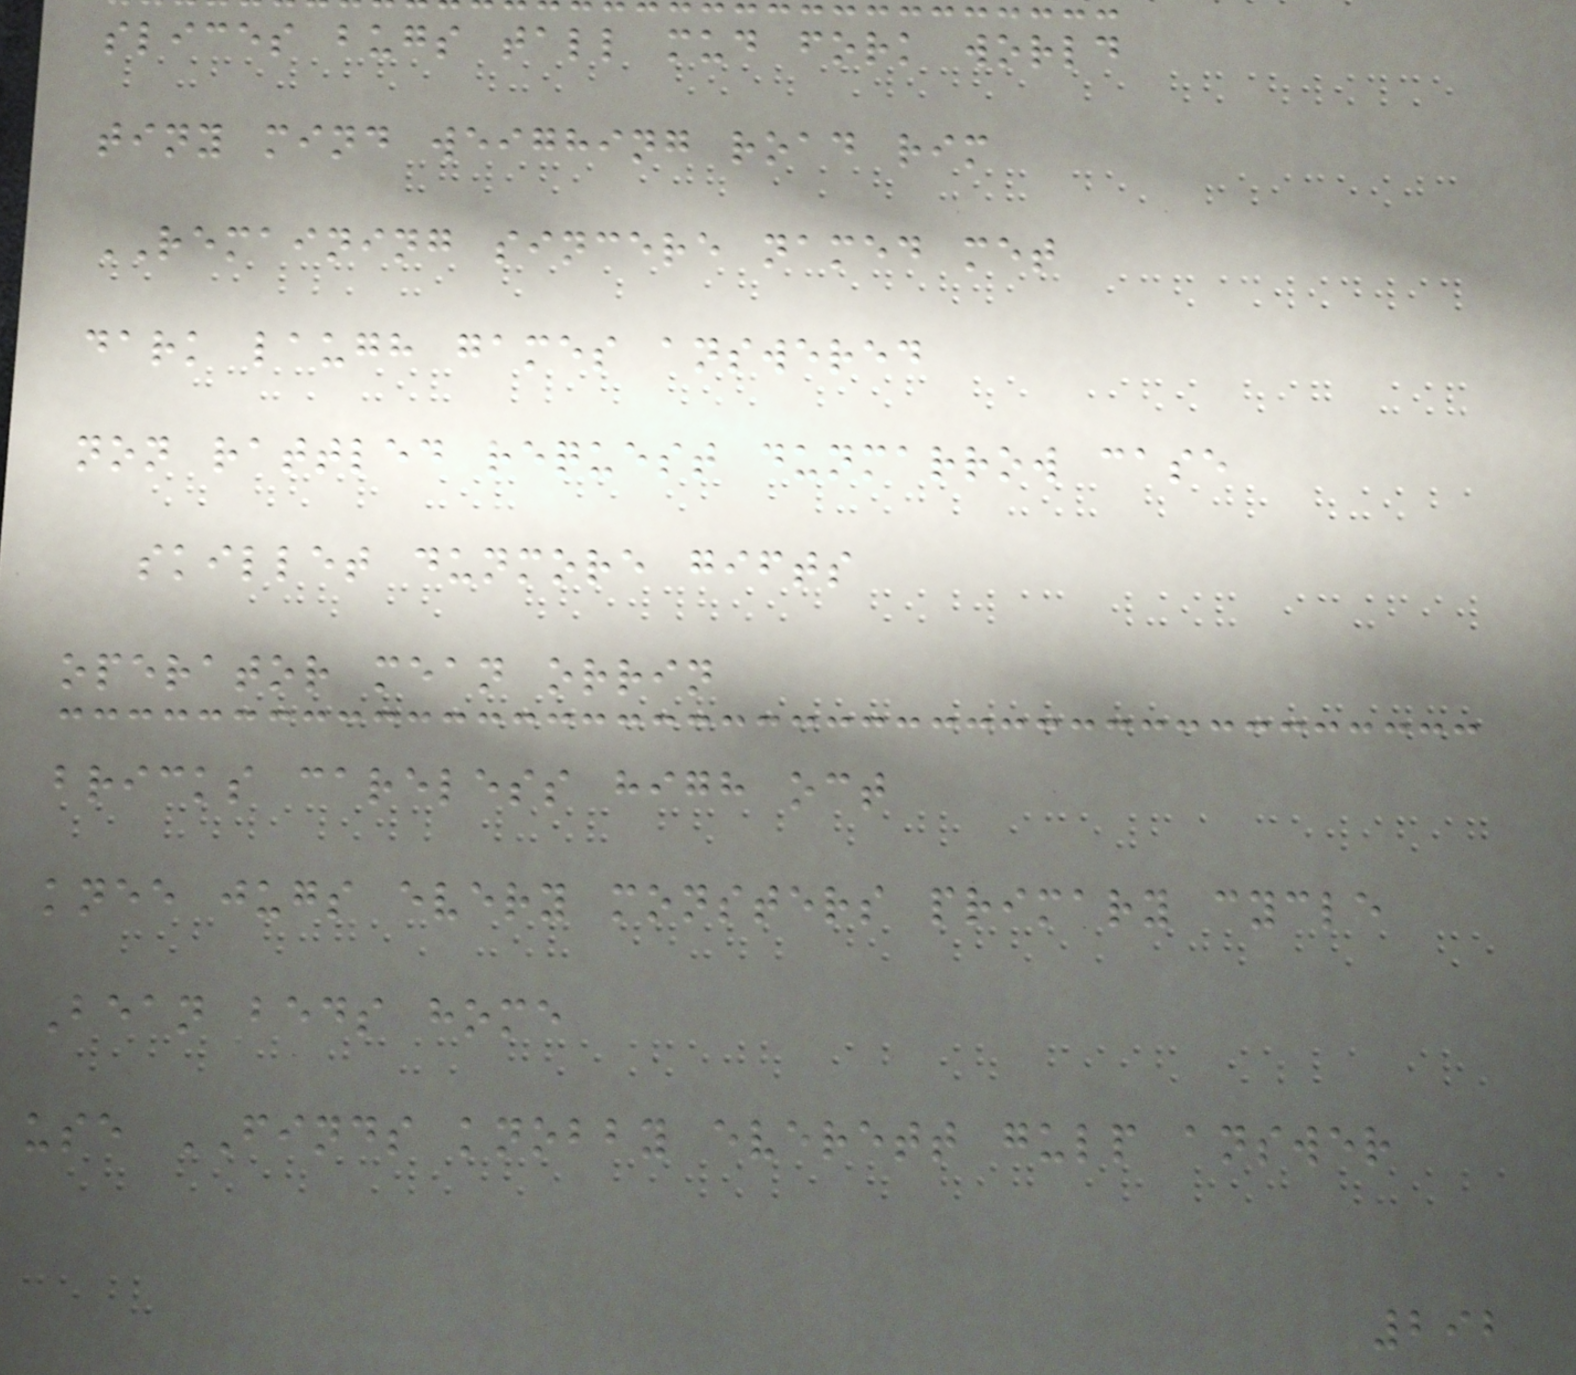slices bugs tall mud fork world
tiny mind weighing road rim
REMAINING sincere named met
dark laugh games answered
non rattled request dunmarrow case
skillet dunmore gifts
operator mean orrin
bricks careless high oct
knee jugs every monsters primary cycle
Bean beds home
use FINDS knobby everett gulp answer
292
